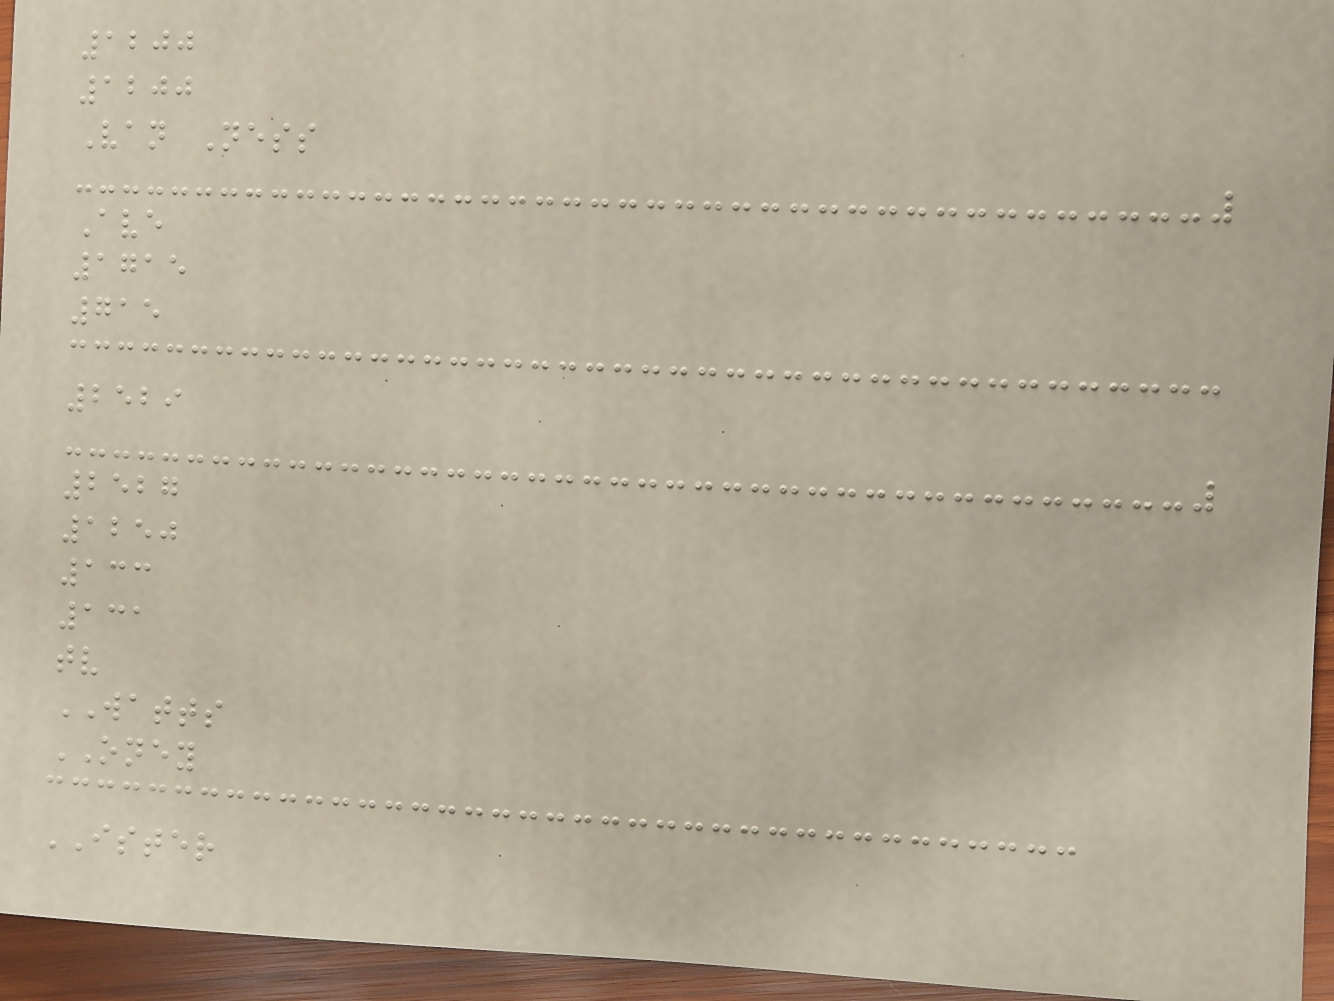1200
1200
Van Ness
Ave
1715
715
2529
2527
1250
133
131
tv
WATTS
ONEY
ISTER
